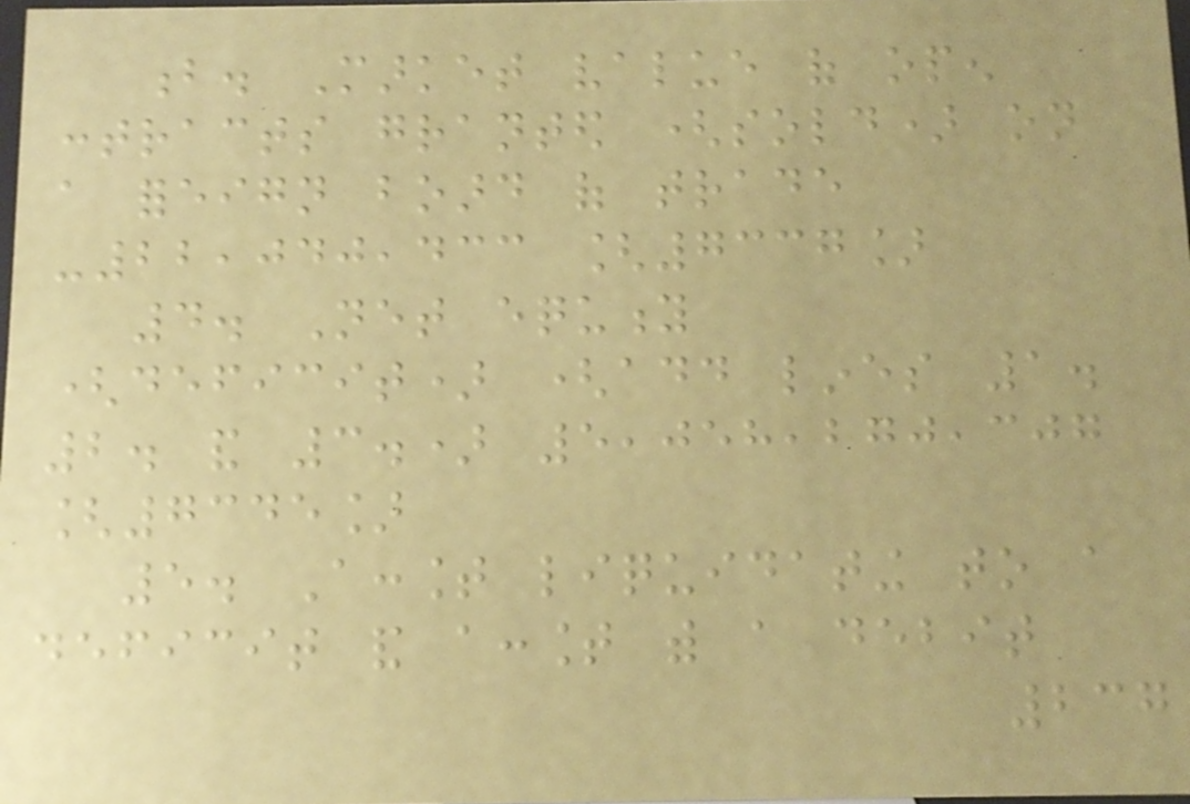b. Market value of open
contracts granted (sold) on
a foreign board of trade
-22,040,433 [7337]
4. Net equity
(deficit) (add lines 1.
2. and 3.) 5,058,270,307
[7345]
5. Account liquidating to a
deficit and account with a debit
237
